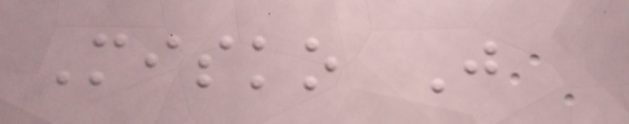Misko J
